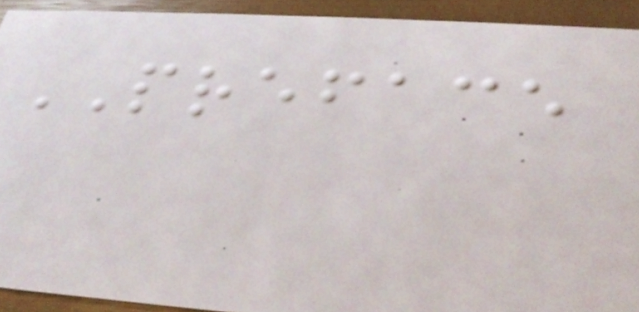PREFACE
